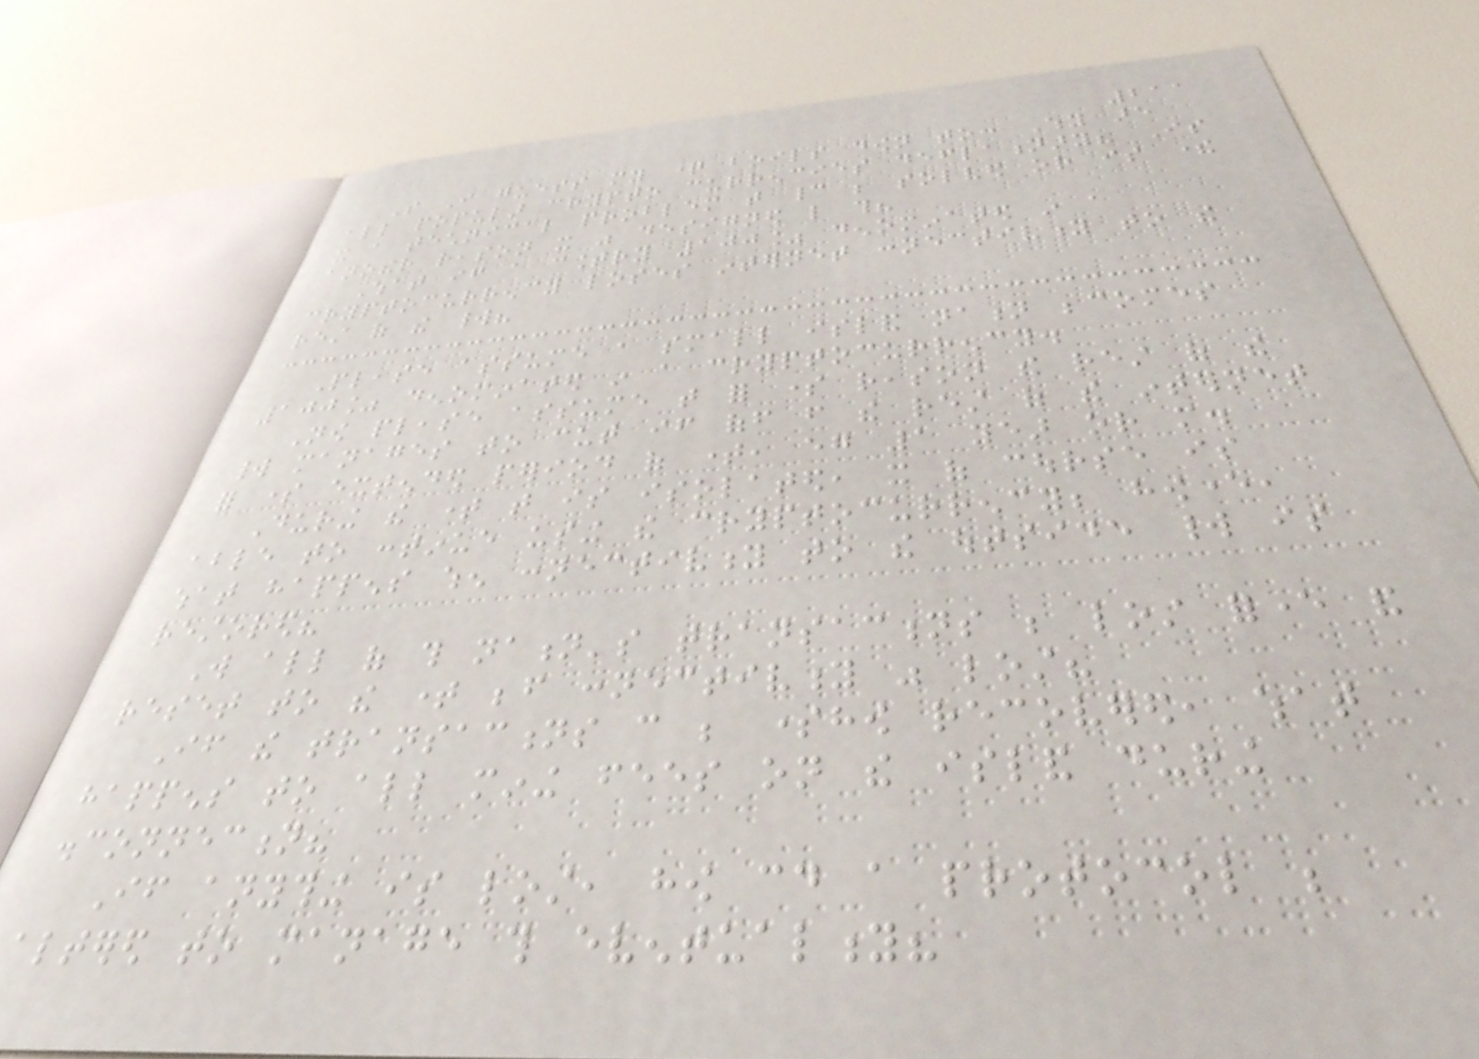211
So I guess my question boils down to: Why are
all popular crypto currencies deflationary? Is
it a technical problem that cannot be solved or is there
another reason it was designed like this?
What if a country 100% denominated in a
cryptocurrency loses internet connectivity to the
rest of the world?
Please assume a small island nation becomes
100% denominated in a cryptocurrency.
Now please assume that for some reason the rest of the
world manages to cut if off from the rest of the internet
for some extended period of time, eg 1 year or more.
During the time that is isolated, it of course is
able to continue using the cryptocurrency; however,
what happens when connectivity to the outside world is
restored?
Will all of this nation's transactions be lost forever and
reset to the time before connectivity was lost?
If the transactions can be somehow recovered, what
happens to all mining fees on the island during
disconnection?
If anything is lost, how could a protocol be
altered to manage this eventuality?
